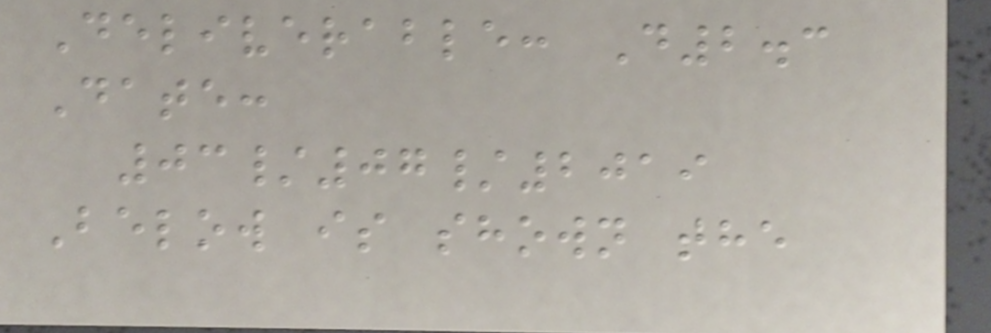Deliverable: D2.3
Date:
03/07/2019
Below is shown the
